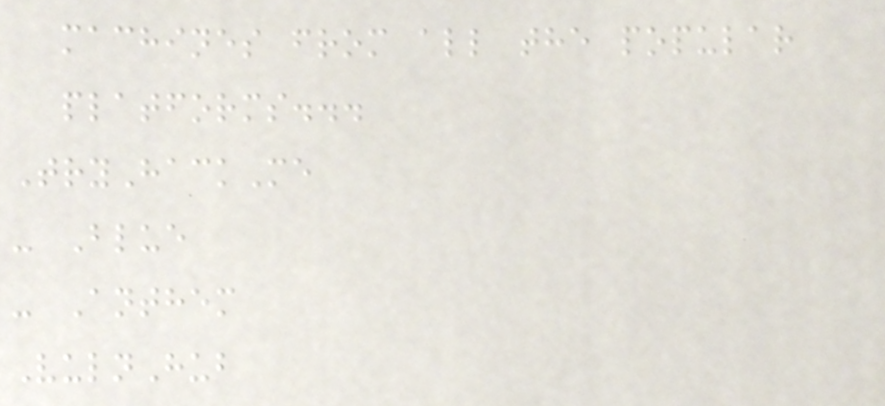machines from all the popular
platforms...
TryHackMe
- Blue
- Anthem
VulnHub
